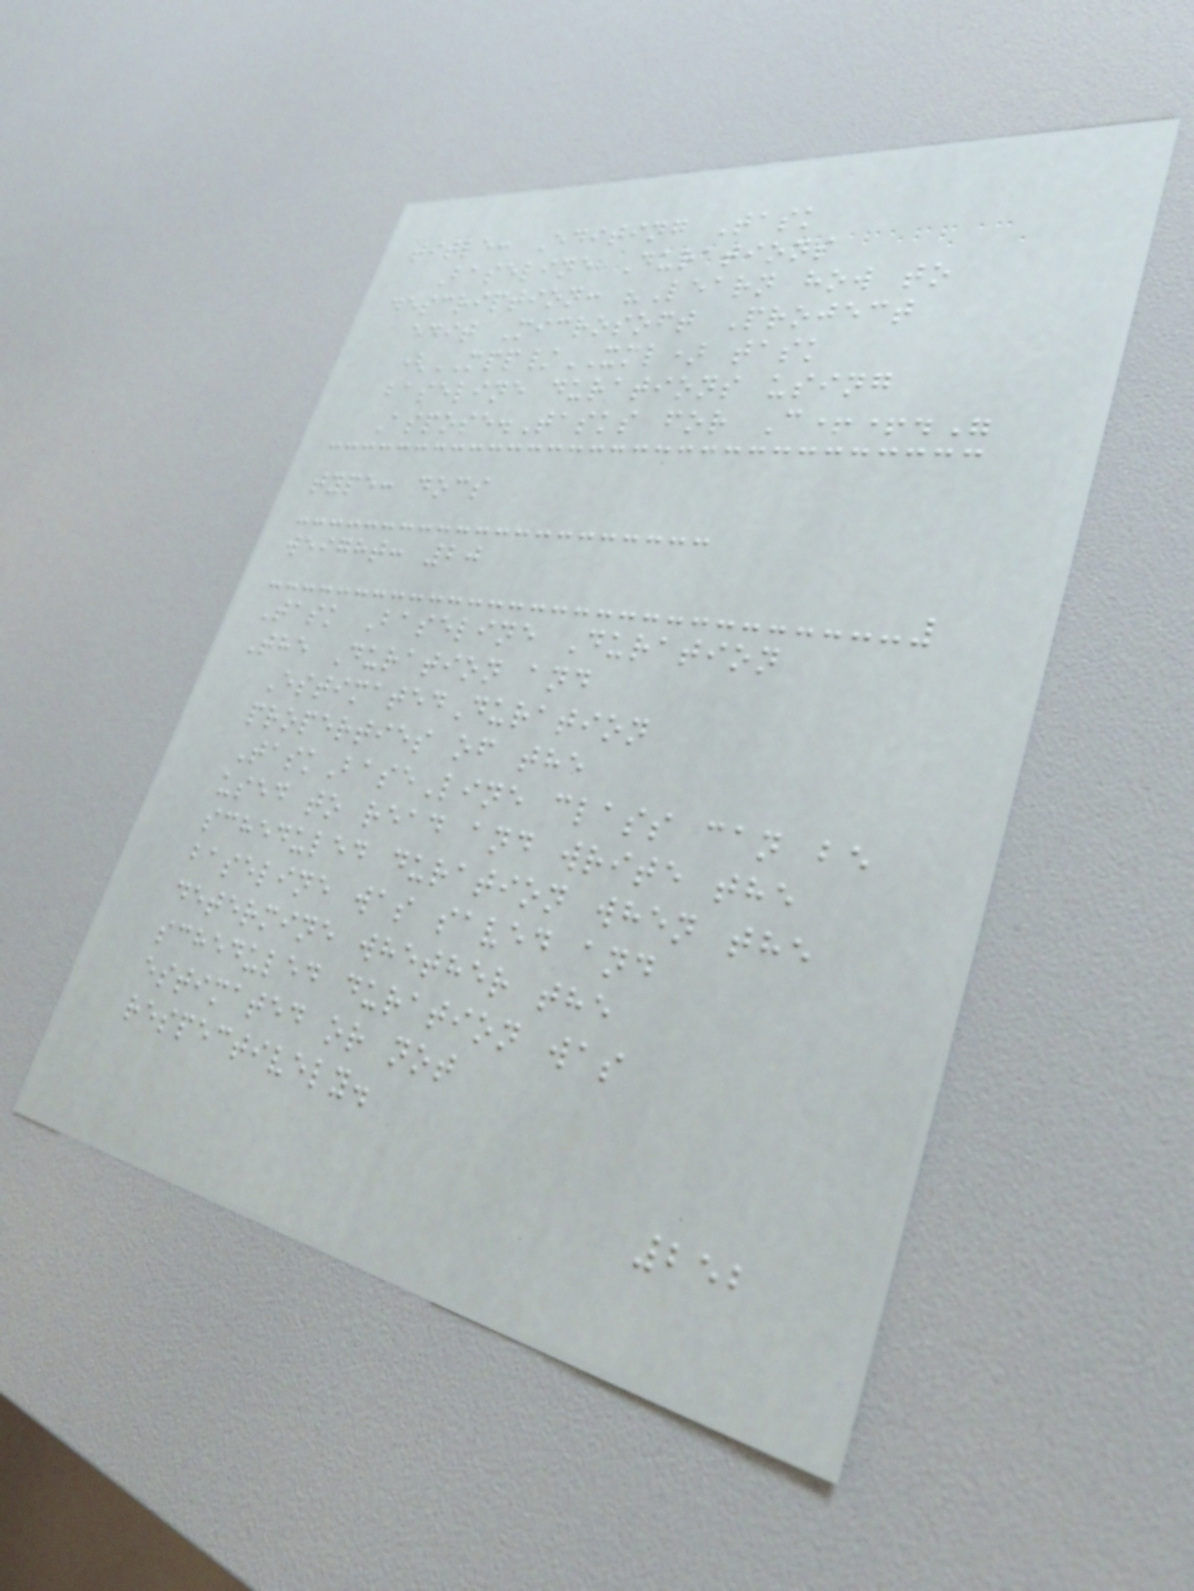title: Editing Task
Baseline Durations
description: "Learn how to
edit Microsoft Project
(MPP/XML) task
baseline durations using
Aspose.Tasks for C++."
type: docs
weight: 20
Task Baseline Duration
The Duration and
EstimatedDuration
properties of the
TaskBaseLine class can be
used to read and write the
scheduled duration when the
baseline was saved and
determine whether the
scheduled duration was
estimated or not
respectively.
252
